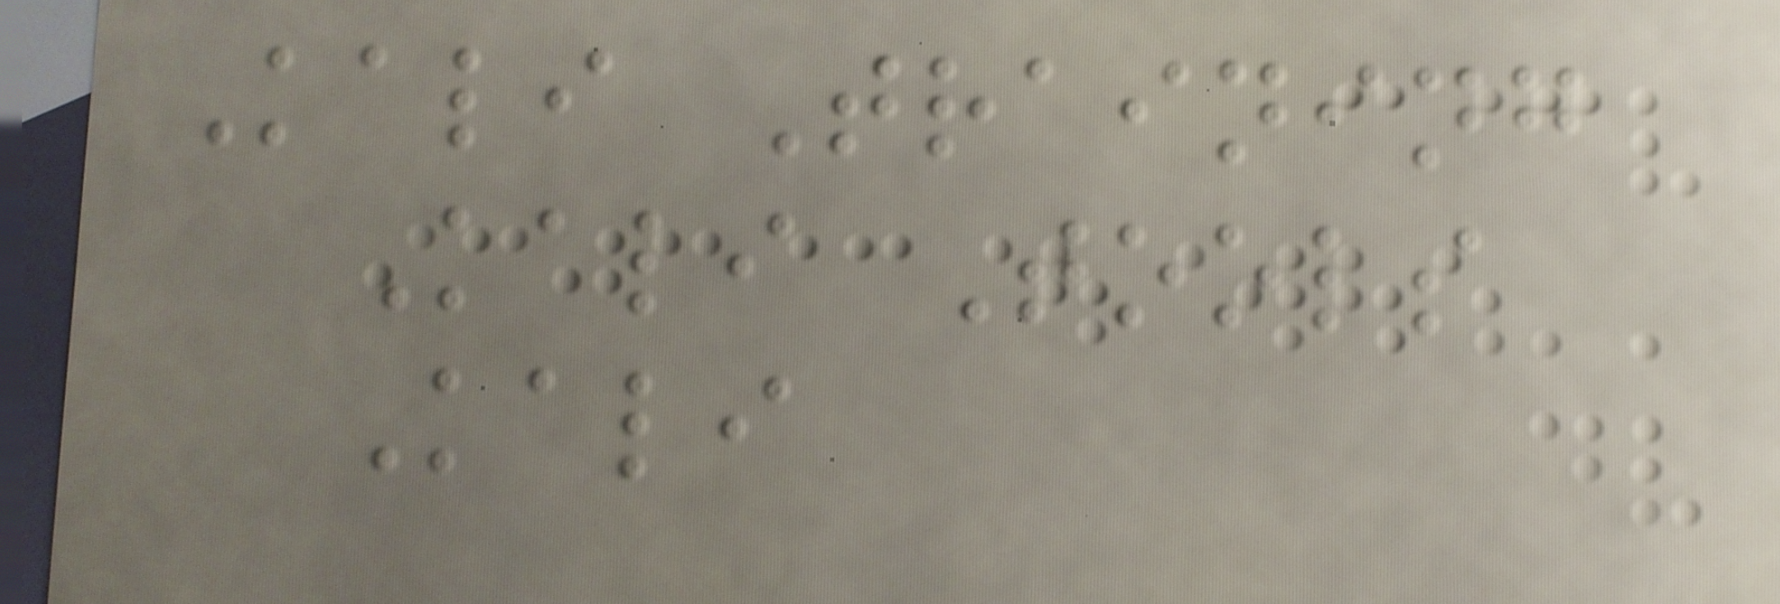Kali Training
Kali Tools
Kali
